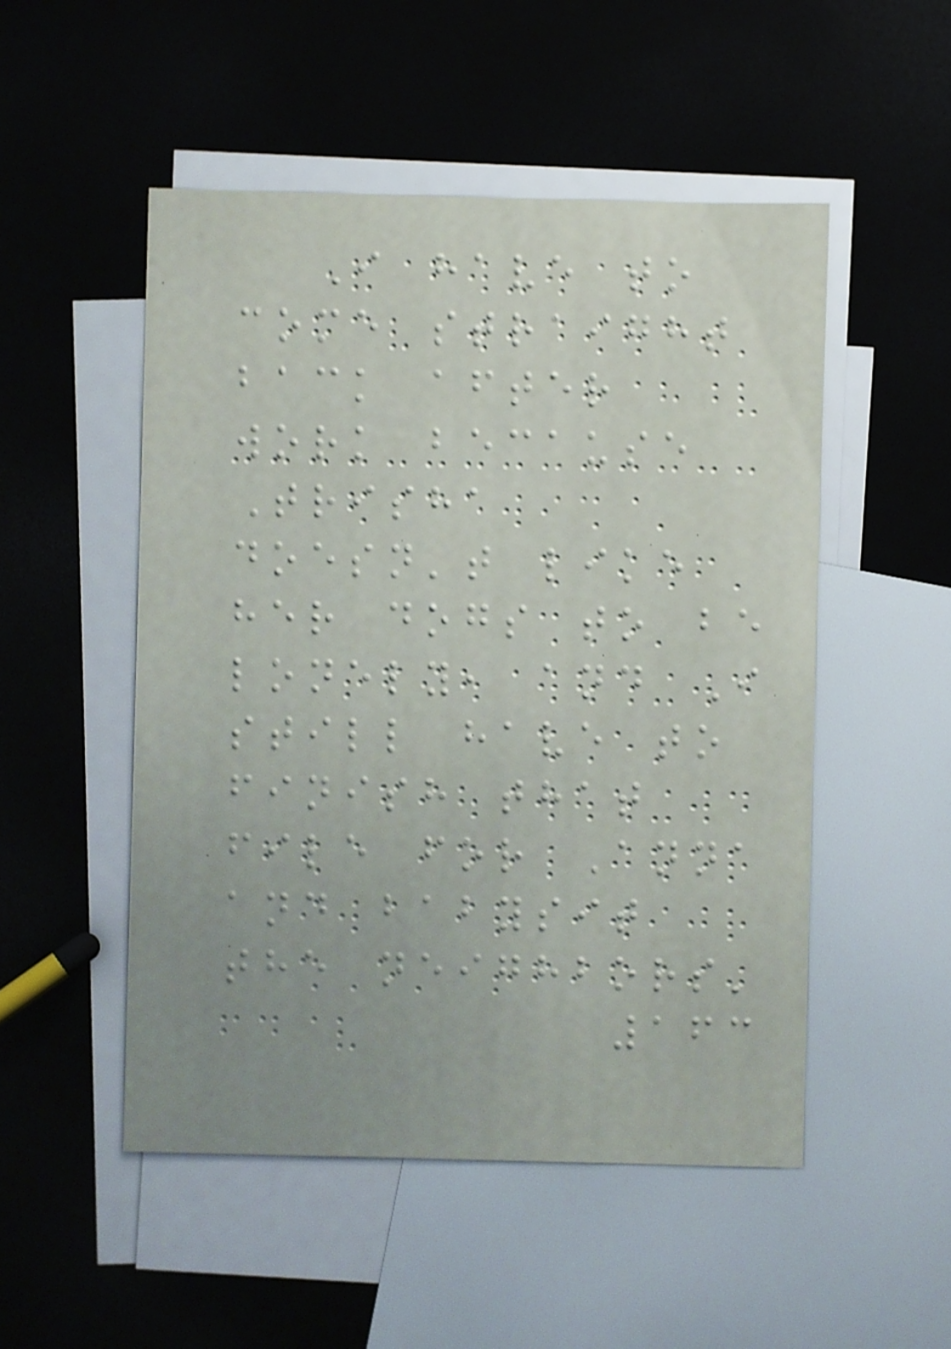I have to
come straight
back after
work because
Trisha
doesn't like
her dogs to be
lonely, and I
still have to
finish that
file for Anna
and babysit
the neighbors'
163
